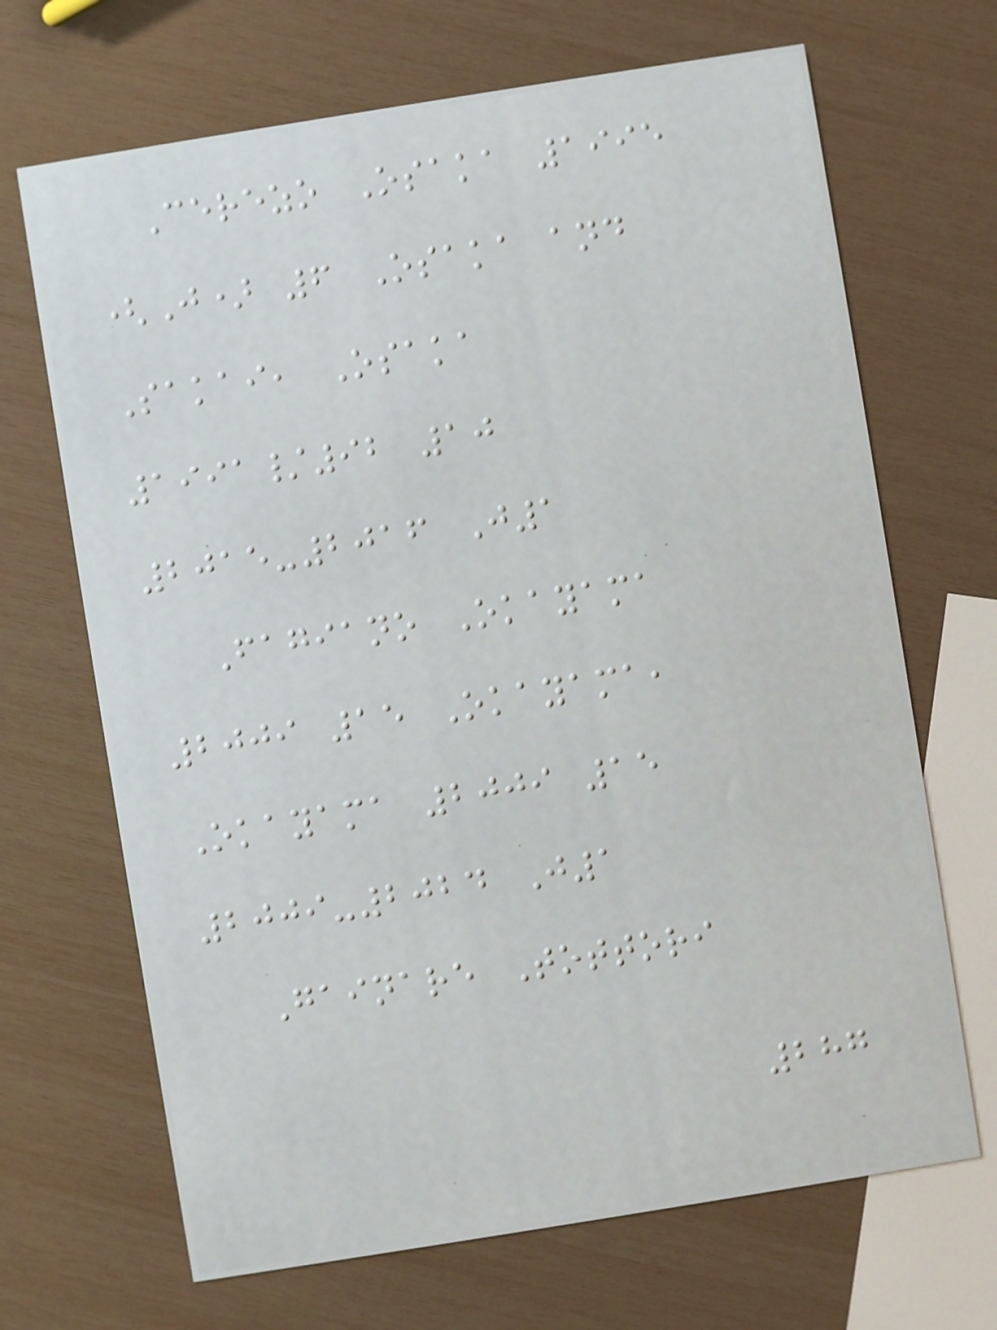Cerezo Osaka 1995
(J) 6 Osaka and
Sakai, Osaka
1991/92 10
2015-2016 J1
Fagiano Okayama
2009 15 Okayama,
Okayama 2009 15
2009-2024 J1
Gainare Tottori
287
